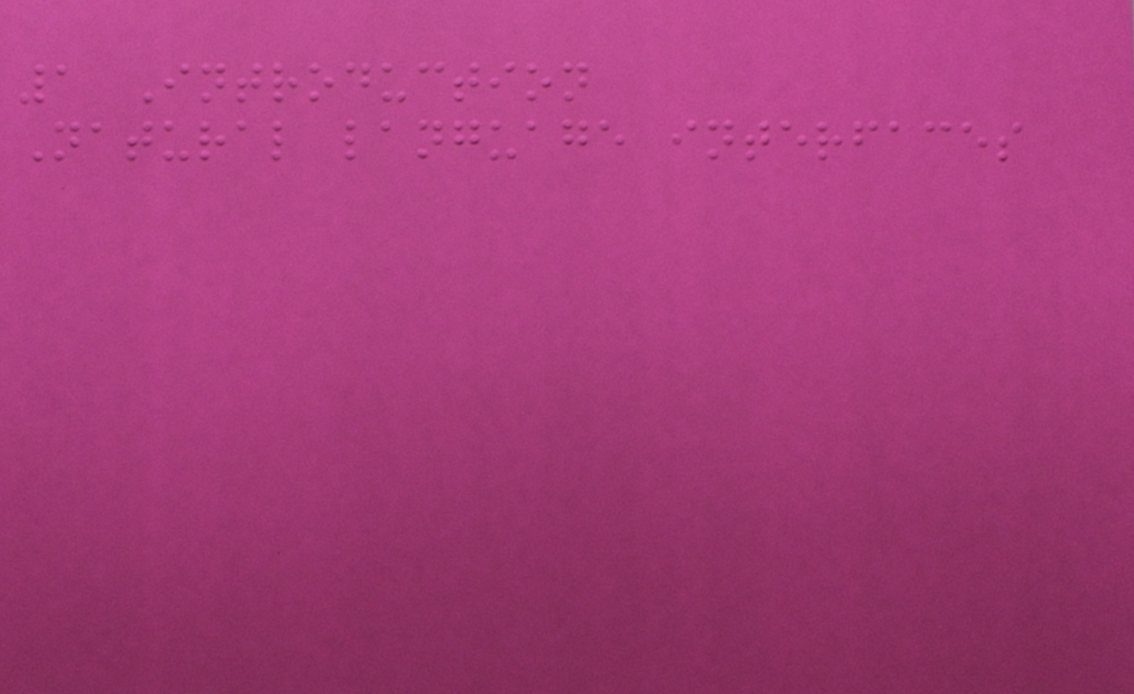1 Introduction
Natural language interfaces
